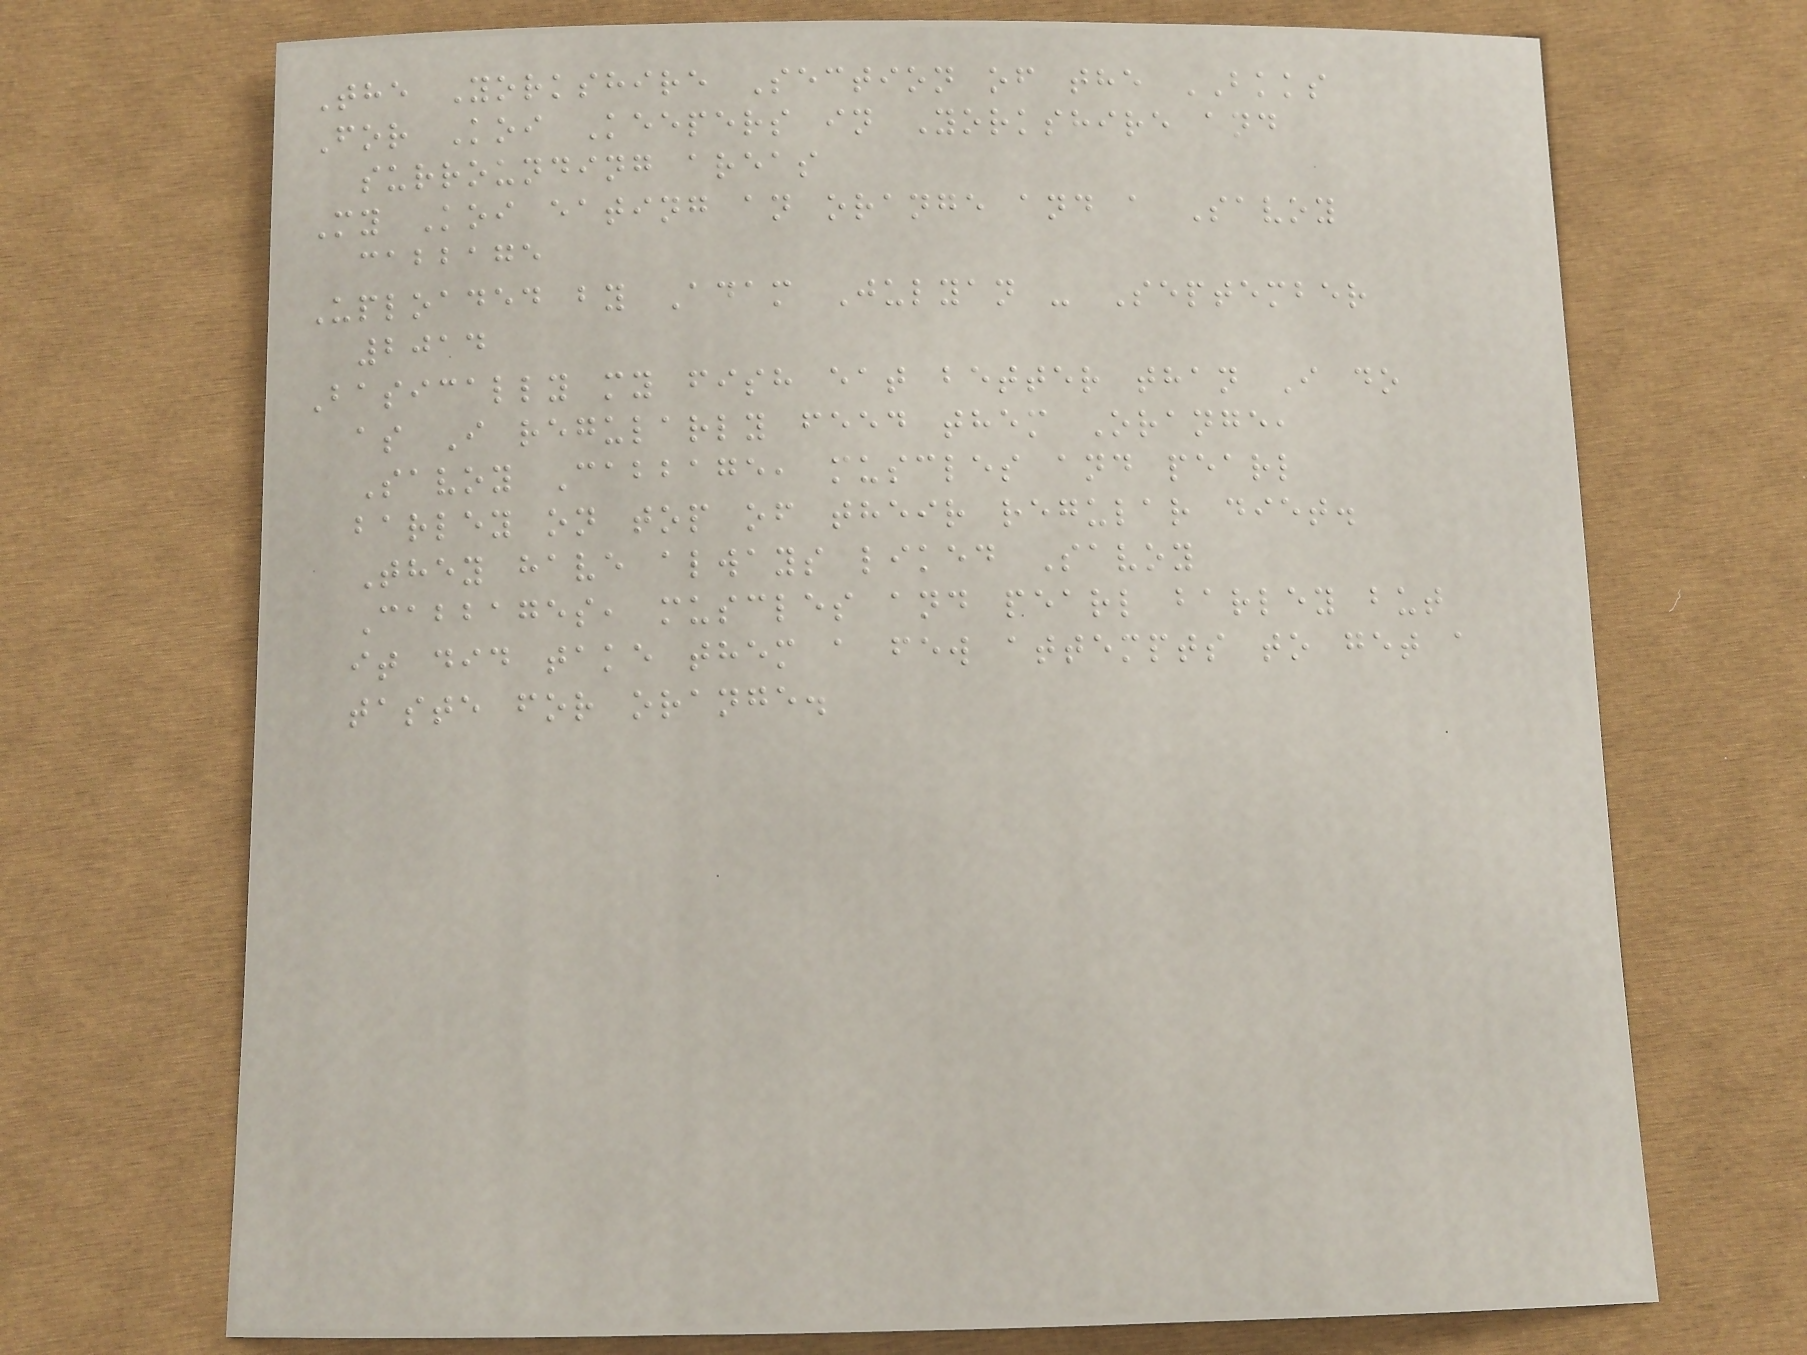The Yorkshire Section of the BKKS
For Koi Keepers in Yorkshire and
surrounding areas
My Koi eating an orange and a Savoy
cabbage
Uploaded by Adam Julyan - September
2014
Basically my fish eat better than I do
as I regularly feed them Orange,
Savoy Cabbage, muscles and pearl
barley on top of their regular diet.
They have always liked Savoy
Cabbages, muscles and pearl barley but
it did take them a few attempts to get a
taste for orange.
